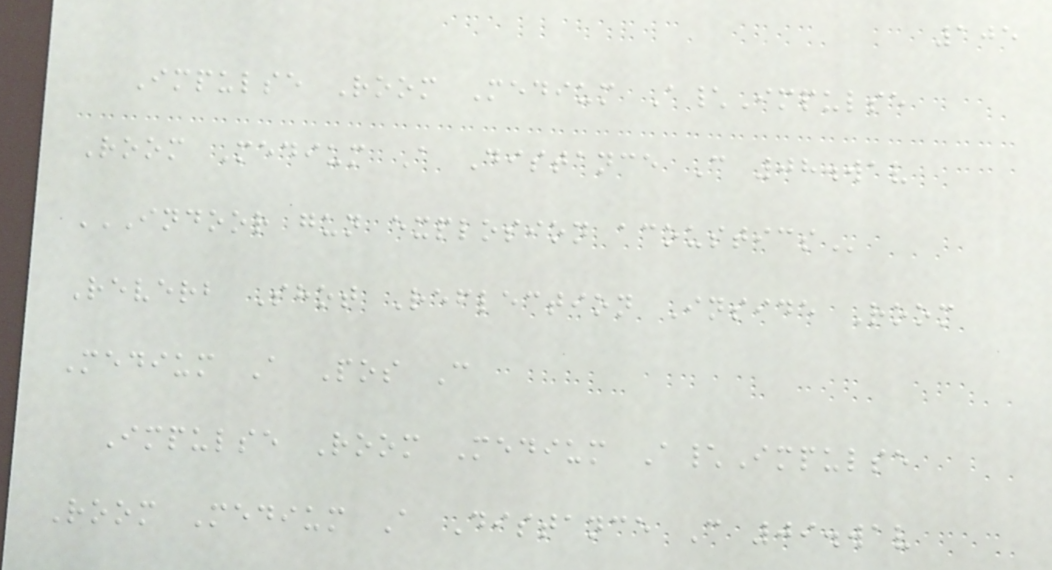105
Impulse Room Medium A\Impulse
Room Medium A Distance C 08.wav
INDOOR GUN EXPLOSION ACOUSTICS
Reverb Shot Reflection Inside Room
Medium A Pos C
Impulse Room Medium A\Impulse
Room Medium A Distance C 09.wav
